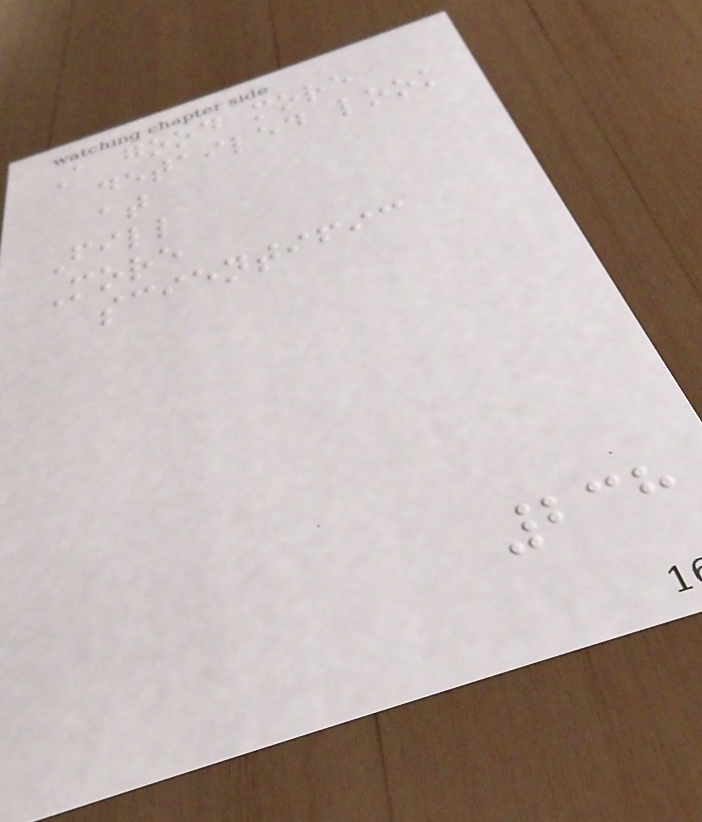A good more
detailed look
at
Fill
More
scientific
238
